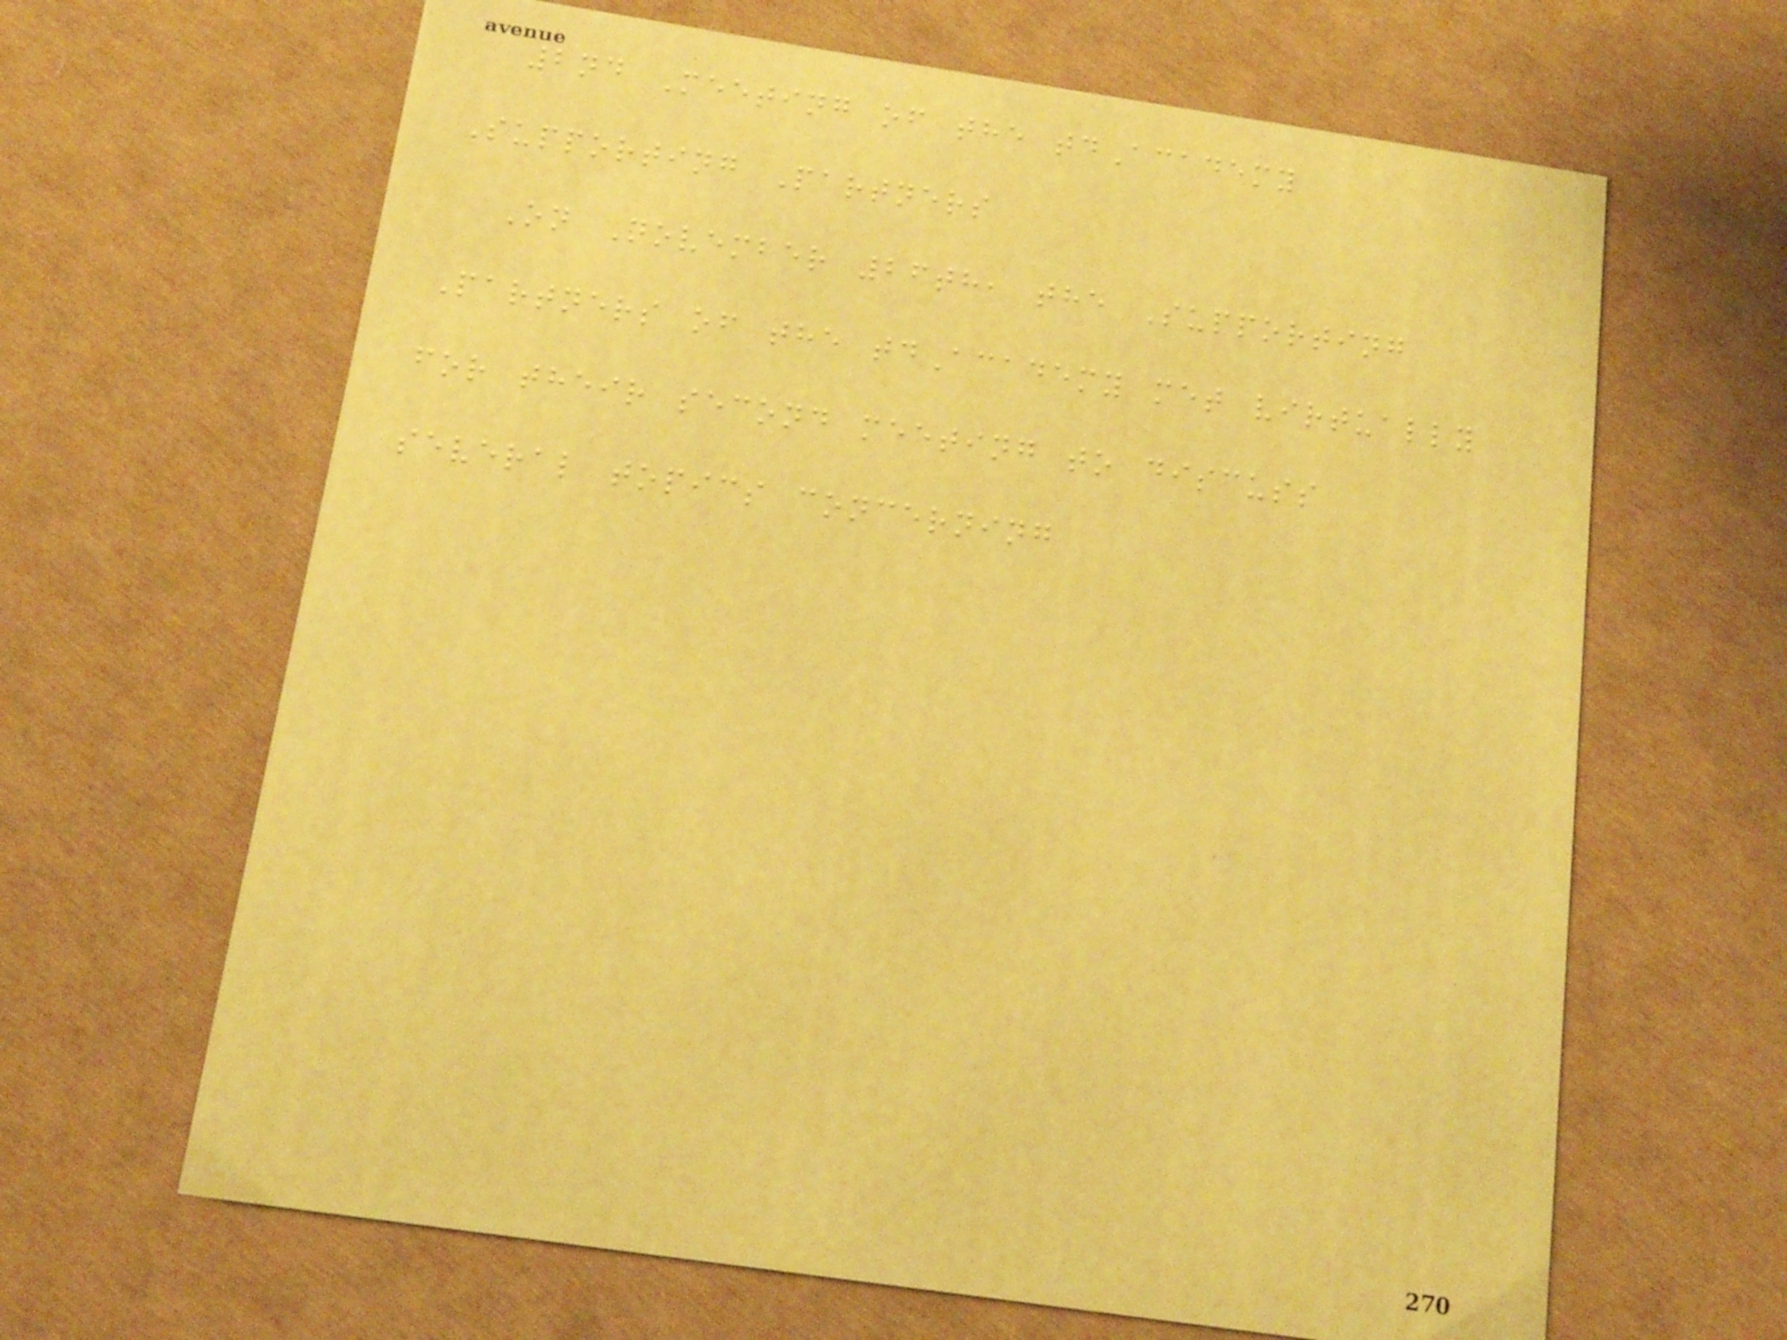2nd Meeting of the tdAcademy
Supporting Partners
On November 26th, the Supporting
Partners of the tdAcademy met virtually
for their second meeting to discuss
several topics concerning
